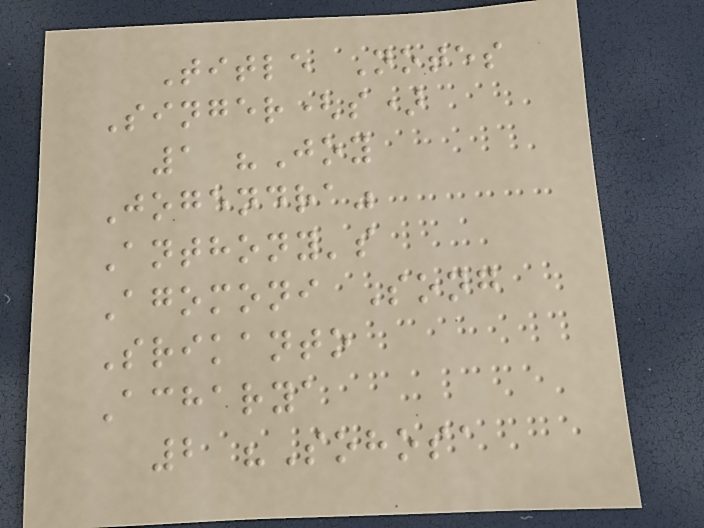Title Notes
Singer(s)
1 "Joy
Jogendra"
Anthony's
Agomoni Song
Srikanto
Acharya
2 "Sohosa
